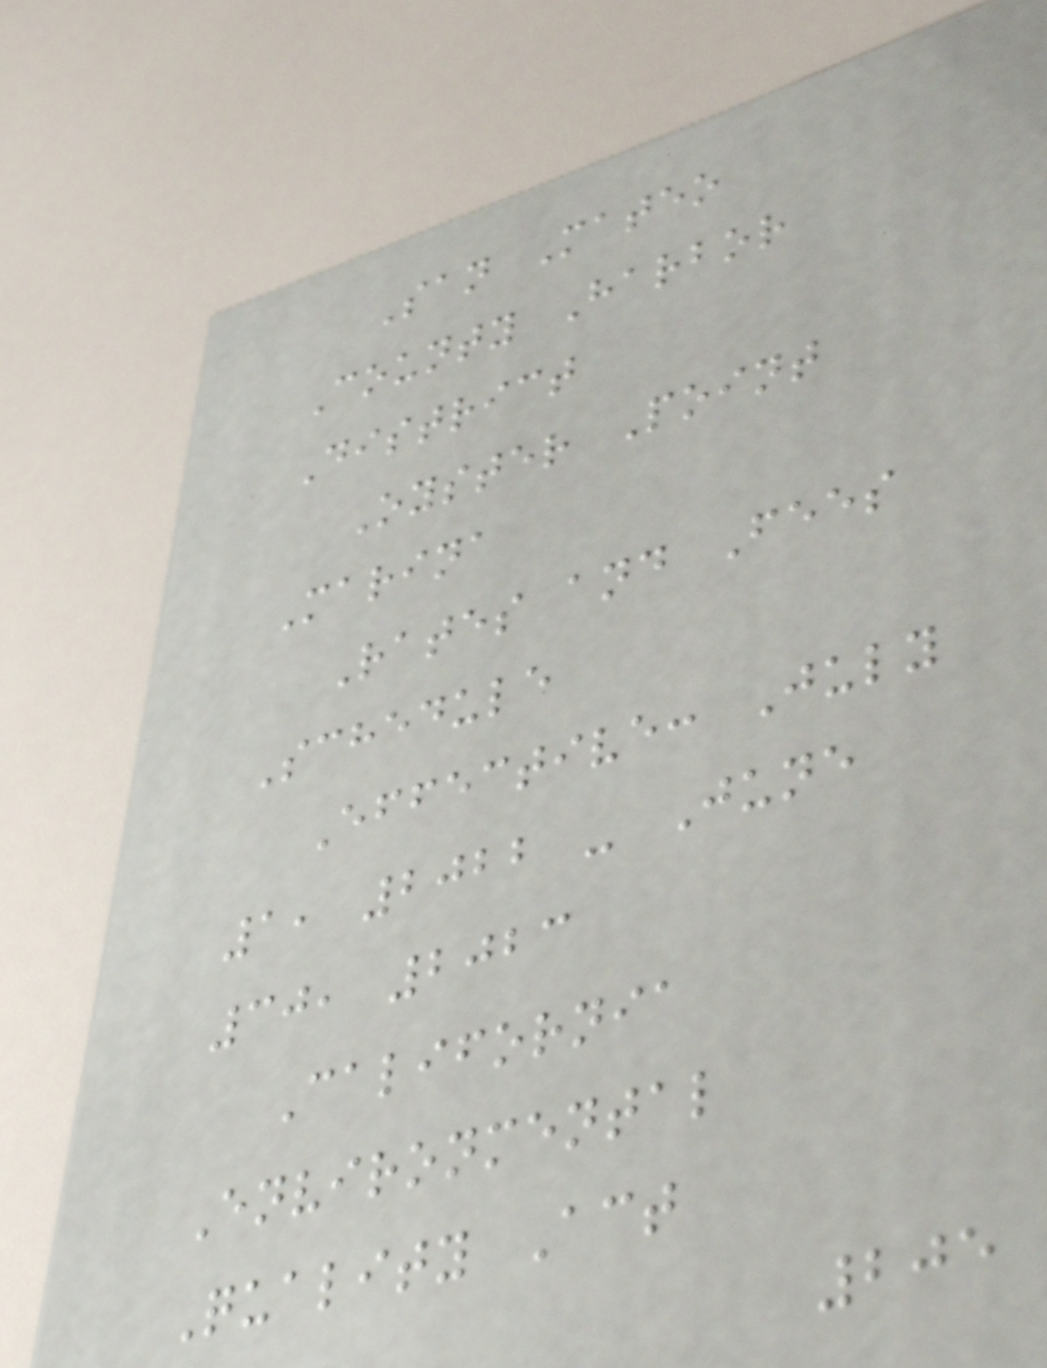San Mateo
County Harbor
District
Oyster Point
Marina
Rates and Fees
Schedule
Effective: July
1, 2022 - June
30, 2023
California
Environmental
Quality Act
205
